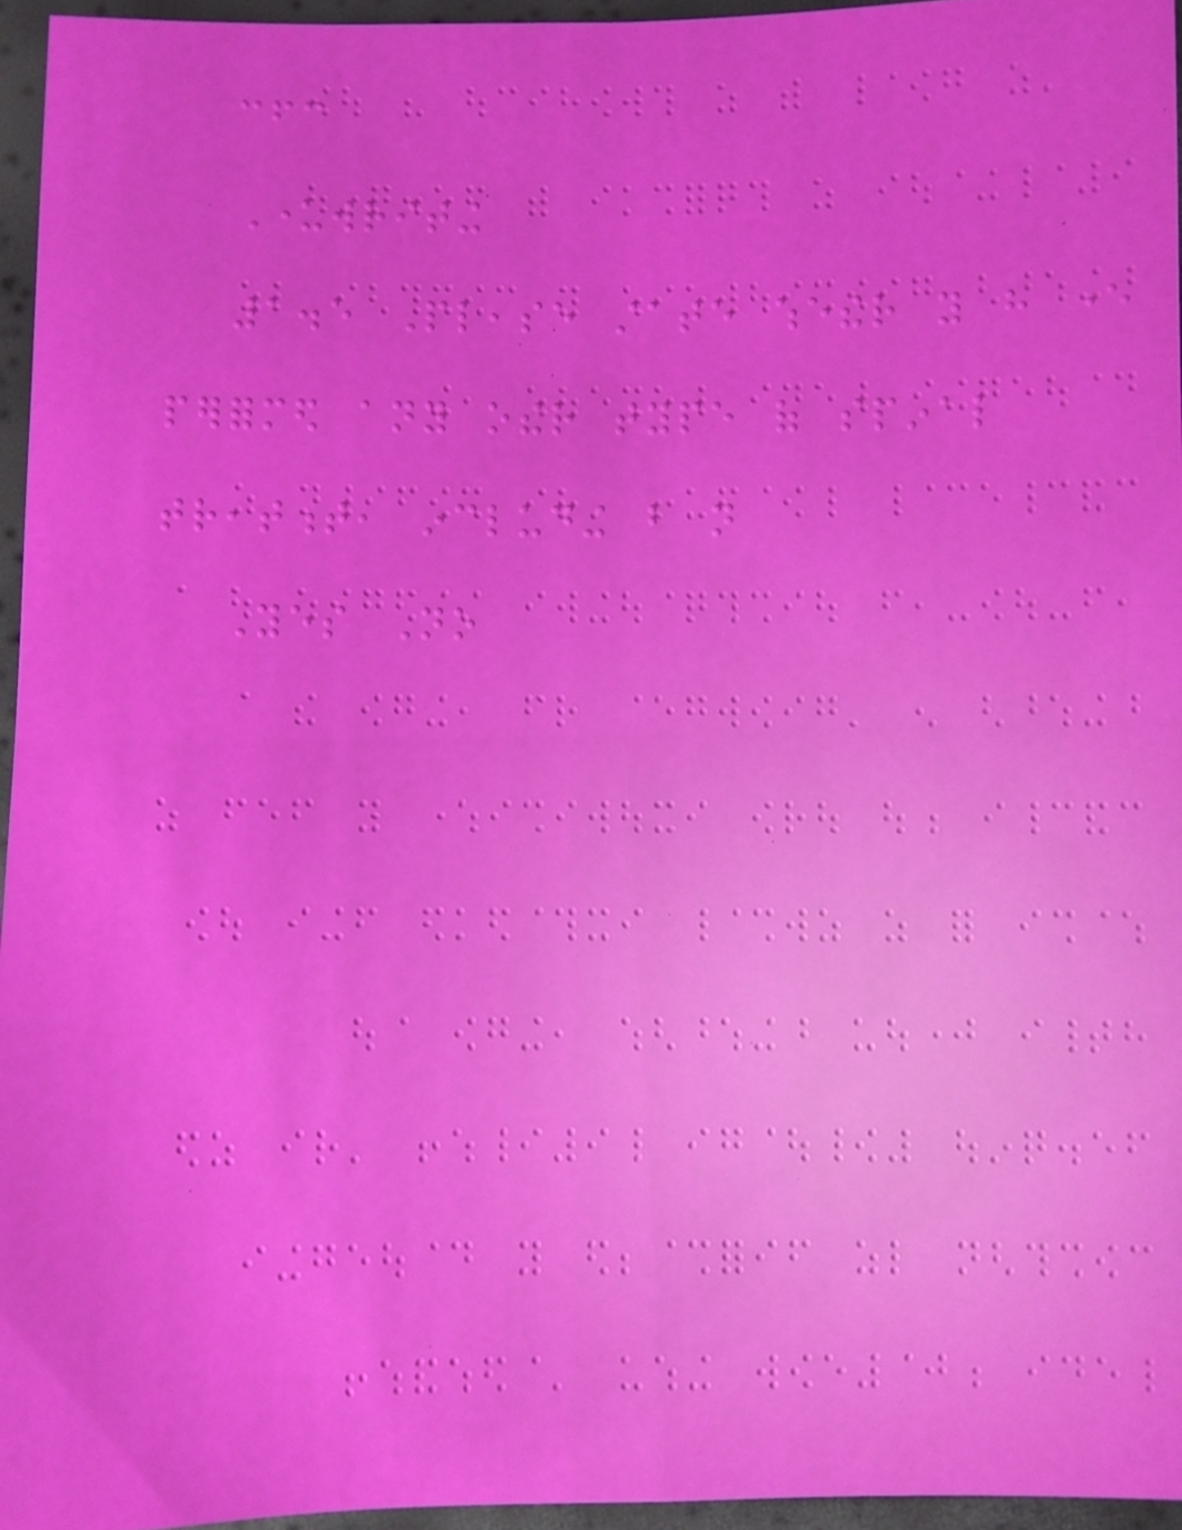cfc
Underwriting
1.5 Please state whether you have ever
performed any other type of spinal
treatment, including but not
Yes No
